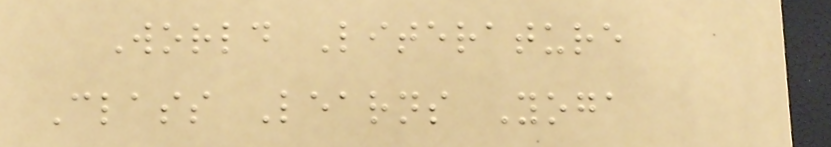World Literature
Class Learns Yoga
